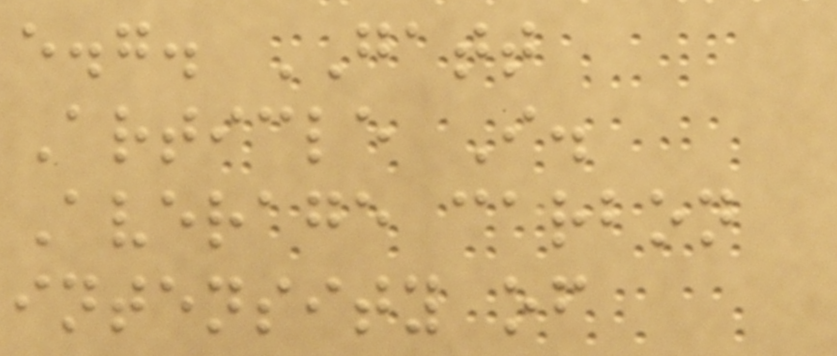e.g. GATT
Article I.
Average carbon
intensity of
